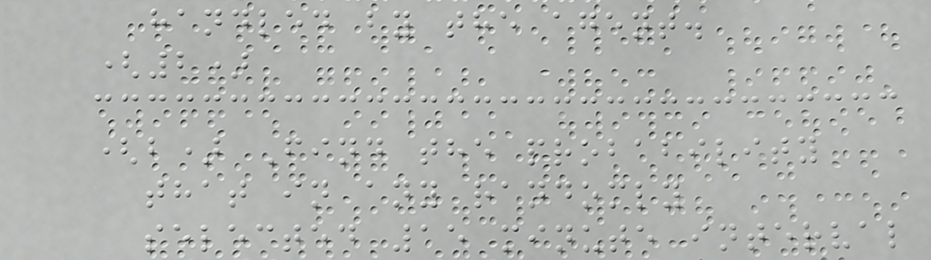handled by the agent.
(2)
(b) Find the probability
that in any randomly
selected 15 minute interval
